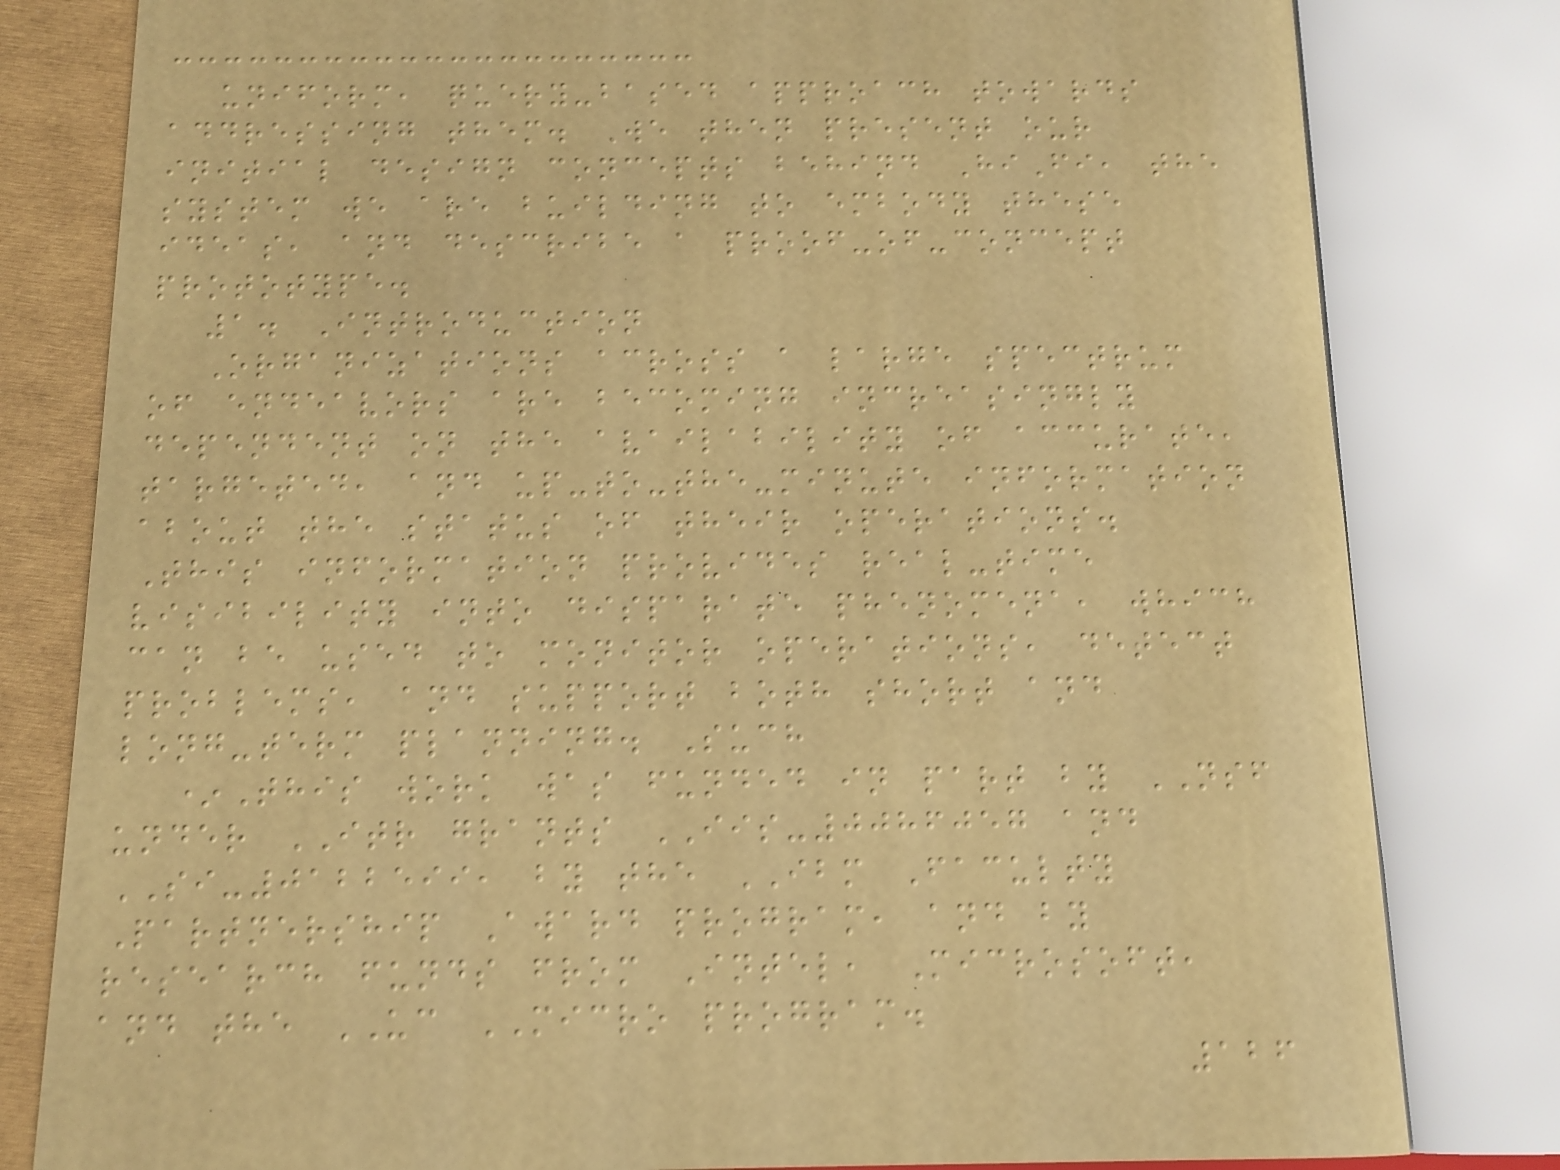uniform, query-based approach towards
addressing them. We then present our
initial design concepts behind HiFi, the
system we are building to embody these
ideas, and describe a proof-of-concept
prototype.
1. Introduction
Organizations across a large spectrum
of endeavors are becoming increasingly
dependent on the availability of accurate,
targeted, and up-to-the-minute information
about the status of their operations.
This information provides real-time
visibility into disparate phenomena, which
can be used to monitor operations, detect
problems, and support both short and
long-term planning. Such
*This work was funded in part by NSF
under ITR grants IIS-0086057 and
SI-0122599, by the IBM Faculty
Partnership Award program, and by
research funds from Intel, Microsoft,
and the UC MICRO program.
126
